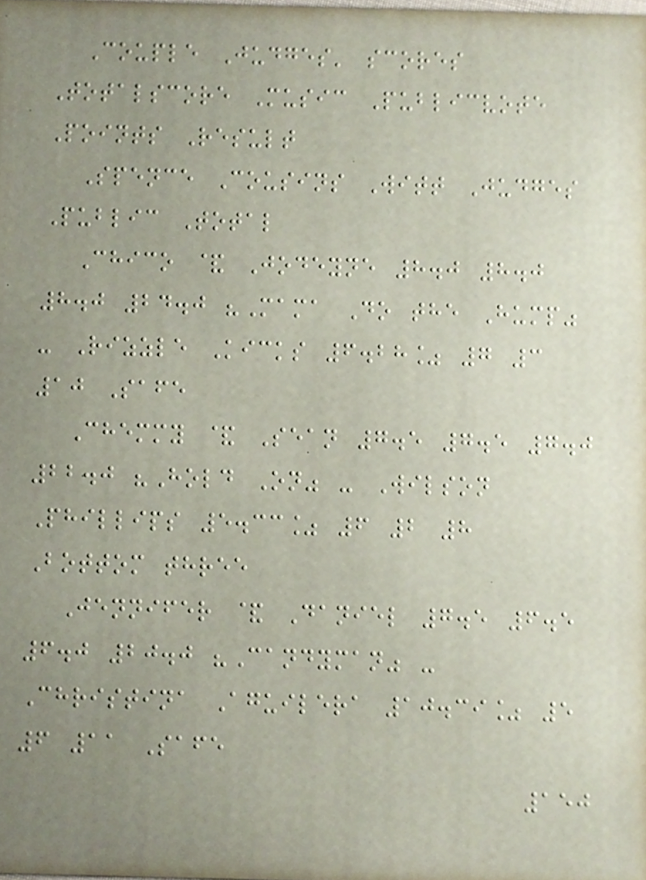Couple Judges' scores
Totalscore Music Publicvote
Points Result
Spence Cousins Witt Judges
Public Total
Chico & Jodeyne 8.0 8.0
8.0 24.0 "Mama Do the Hump"
- Rizzle Kicks 6.28% 7 3
10 Safe
Chemmy & Sean 7.5 7.5 7.0
22.0 "Hold On" - Wilson
Phillips 5.33% 6 2 8
Bottom three
Jennifer & Daniel 7.5 6.5
6.0 20.0 "Candyman" -
Christina Aguilera 10.39% 5
6 11 Safe
150
